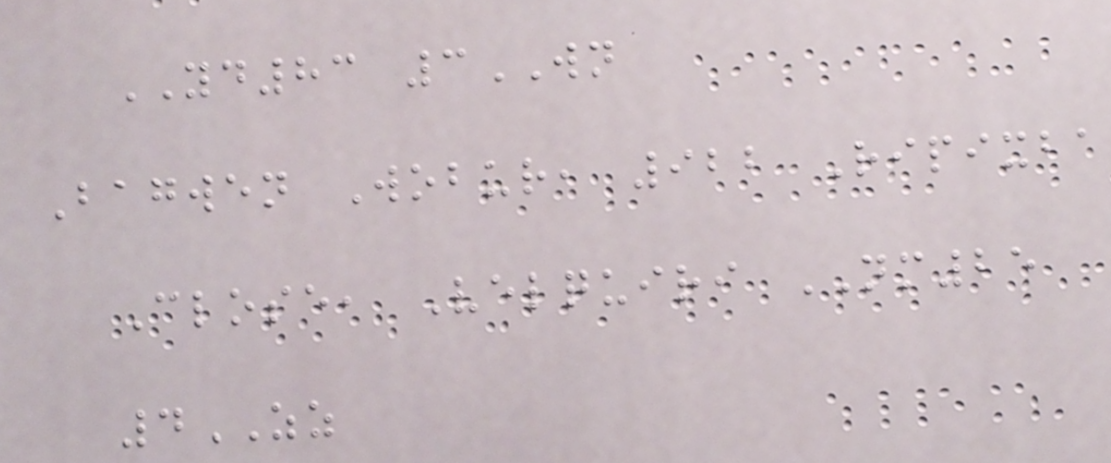YD83 3WN
Bagwen Wobur, 922 Ripixba
Close, Velquiri NM25
4ZZ
